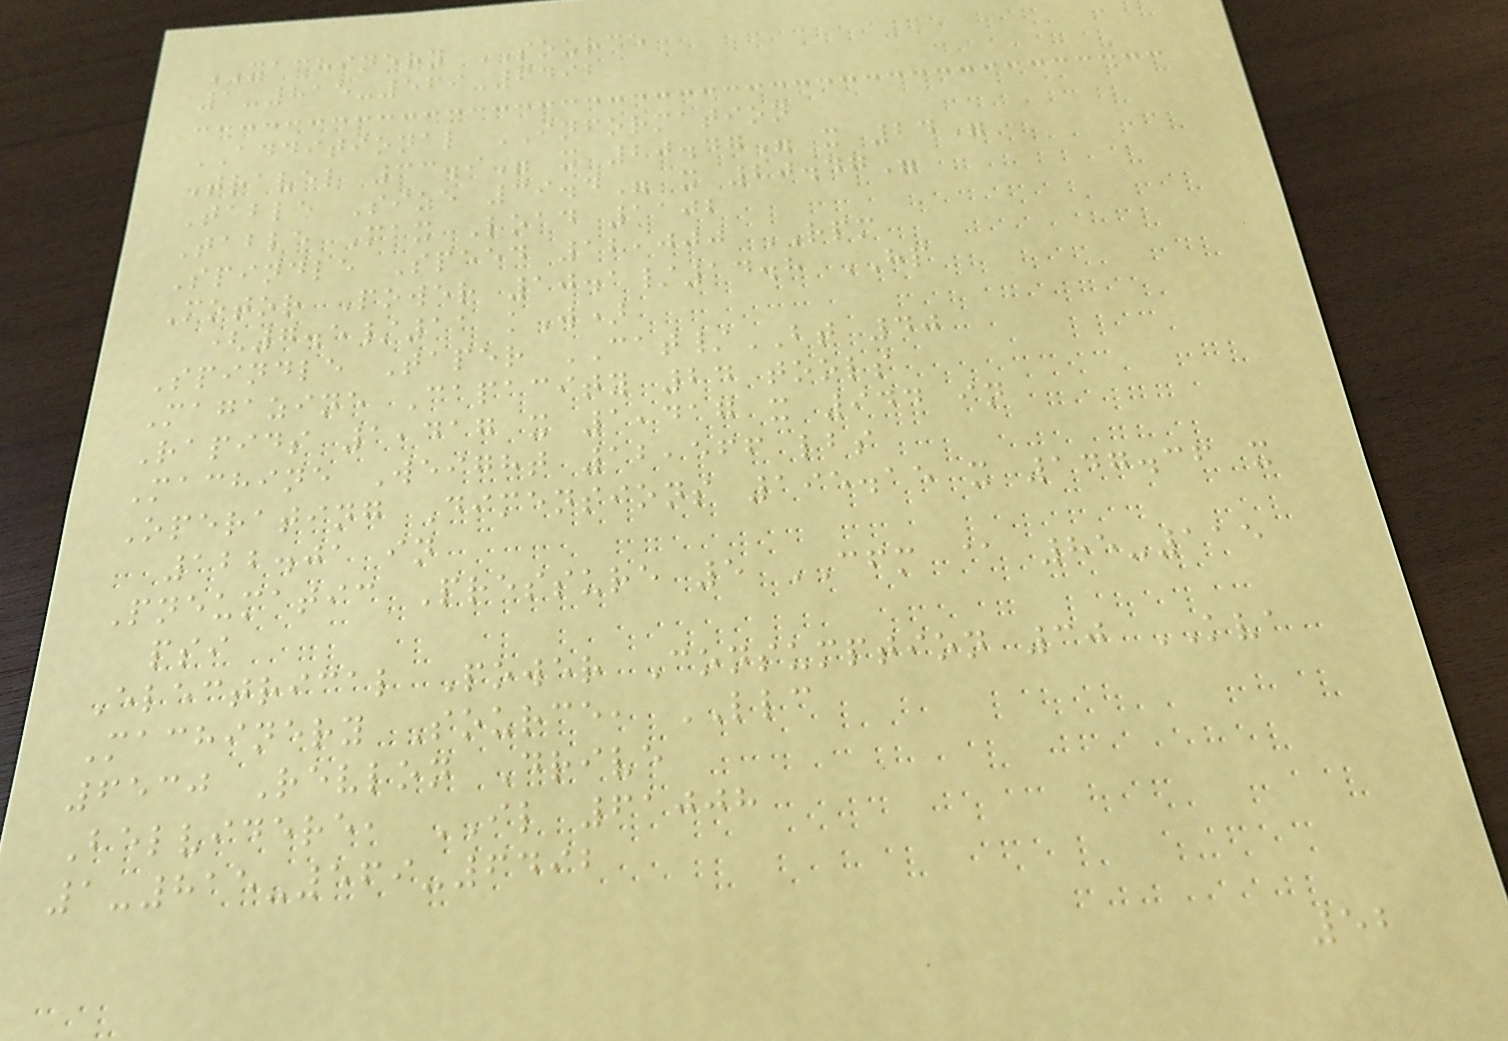MACHINERY SOURCE
1-815-569-6492
ADDITIONAL INFORMATION
Travel 33.9" x 20.47" x 24"
Table Size 39.4" x 20.47"
Table Max Load 1102
Spindle Speed 12,000 RPM
Motor Power 10.1/14.8 HP
(7.5/11 kW)
Spindle Taper CAT/BT 40
Magazine Capacity 24 tools
Rapids 1,417 x 1,417 x 944 in
Machine Weight 12,566 lbs
Operating Dimensions 195.15 x 147.36 x
122.01 in
Pneumatic Pressure 5 CFM @ 85-115
psi
Electrical Power Consumption 30 KVA
Machinery Source, LLC
6530 Revlon Drive
Belvidere, IL 61008
1-815-569-6492
52
